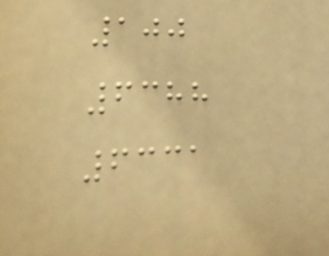100
6388
6331
